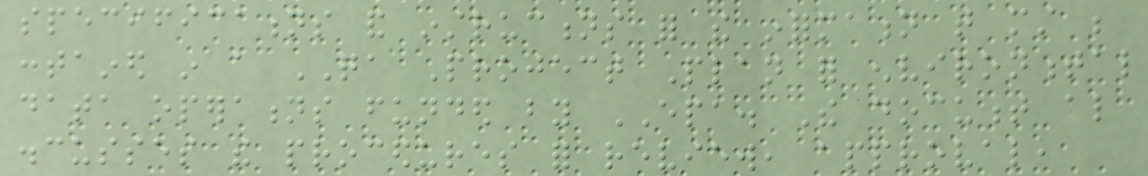specifications and instructions for the information that must be
contained in a QA Project Plan for environmental
data operations funded by EPA. The document also
discusses the procedures for review, approval,
